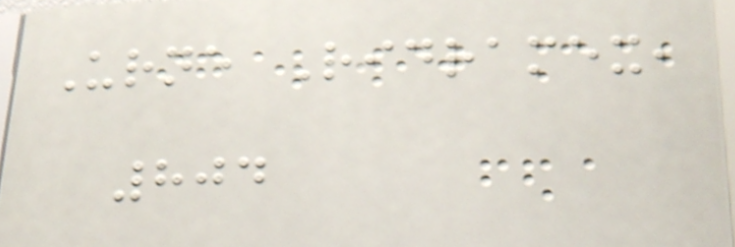Urne Ridramex,
804
